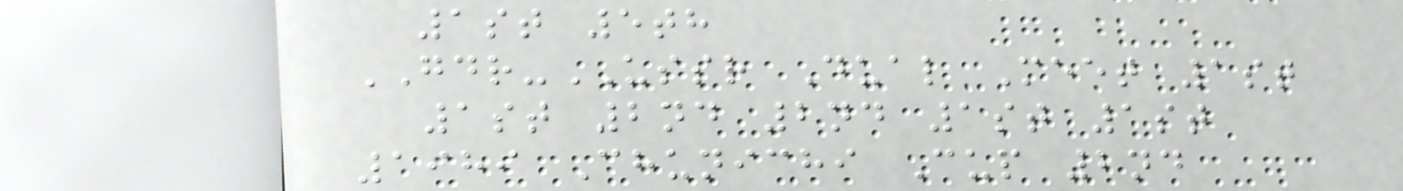1st 5th
GDR-USSR Dual Meet 1st
1st 2nd 2nd 1st 1st
1989 Chunichi Cup 2nd
